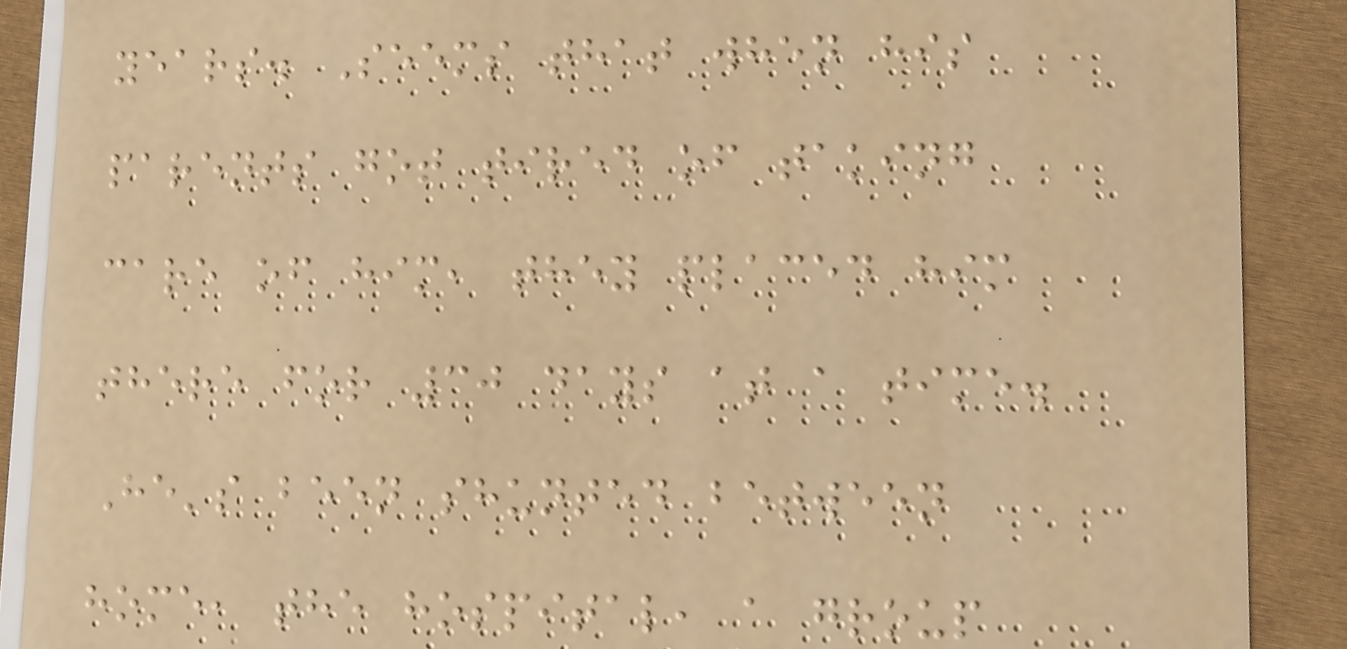years. Seems that when his
parents got tired of taking
care of him, they placed him
there for 30 days at a time.
He's been shunted between
home, the hospital, a group
